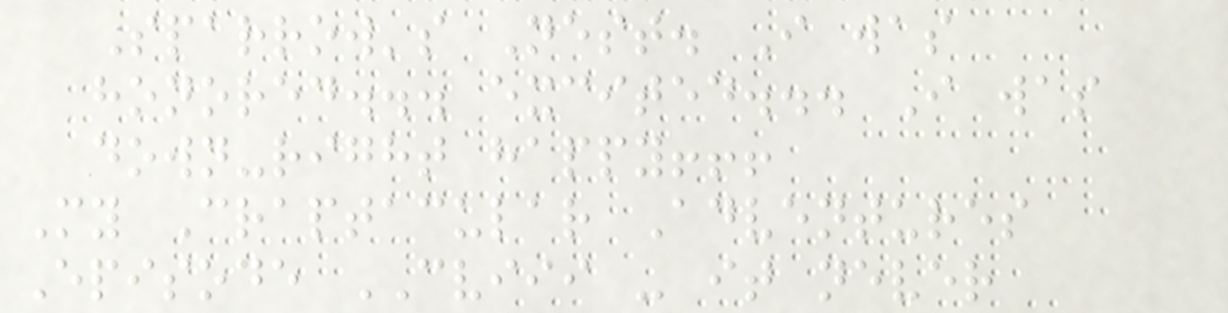Sparrow's Nest. I was
honored... excited... I was
down-right happy!!!
My Craptacular Adventures
Episode CVIII - it never
